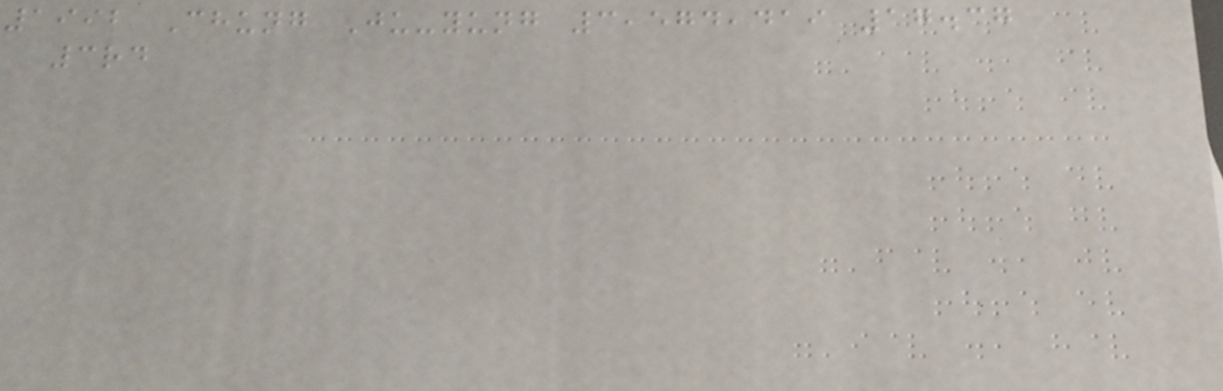1992 Chung Ju-yung 3,574,419 17.37
3rd
